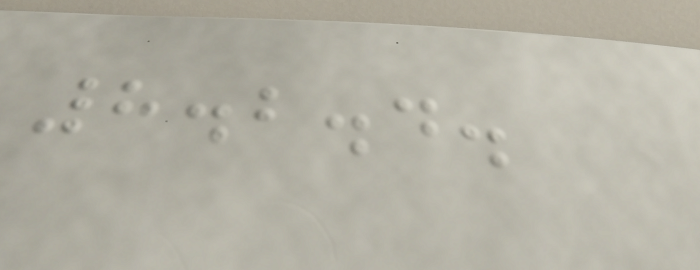8.2.4.
